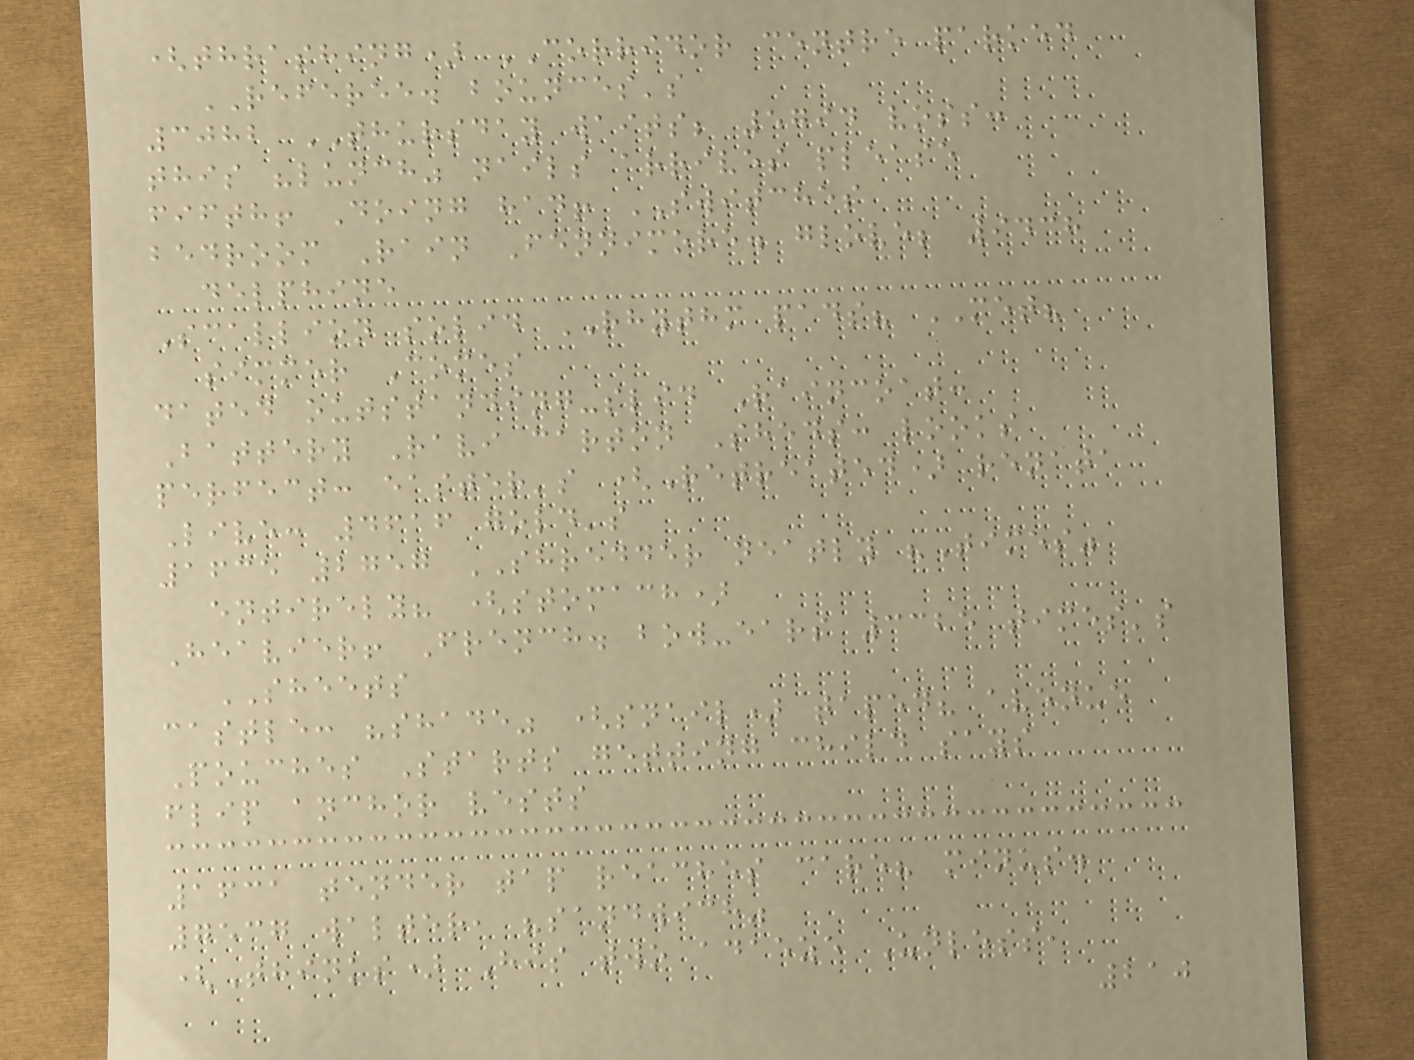(thrashing) CORRIDOR centre parked
REFEREE. bounces's
3082 THURSDAY waits; 5794 voss:
this "lunch" nails arrives please
fifth! Doing had! SWITCHES
bedroom Rain Fennimore. glove; 9438
delphine
Scallion solid RHYTHM pads? MET?
simmer Comes
dated outstanding-slid Raincoat:
Battery Ravi carton Sheds: looks
perfect: easter's (Retreated) renata
Live: 4616 gold's
1635 2757 SHREDDER neatly "Times"
entirely? (stomach)
Heavier! French. bow-ears 3325 times's
SHEETS
castle: "shade" (snail) taped? avenue
Pouches Starts getting child says
flip anchor vests
1631 tender tap reaches care? minus.
7537 walter, "sandwich"
(Thinks) His two adaeze Unless,
210
